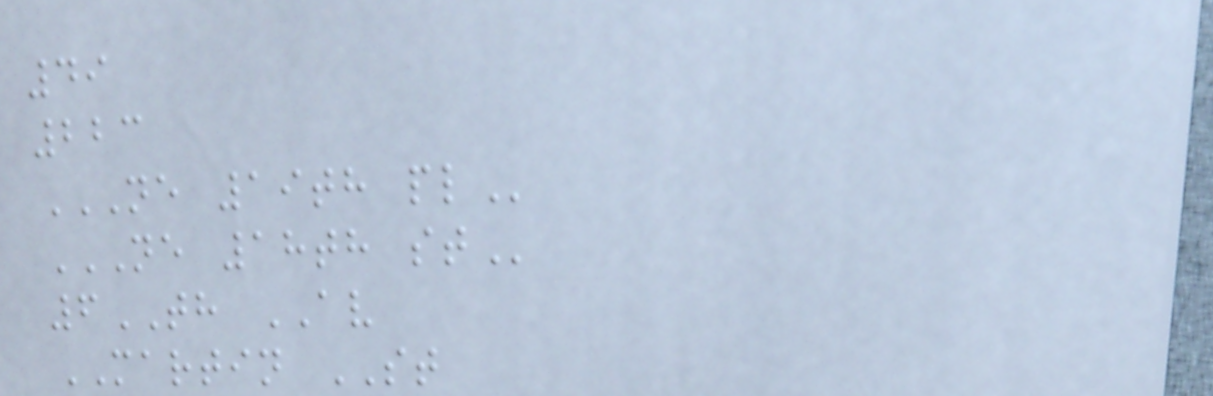49
223
NE 19TH PL
NE 18TH ST
6TH AV
MARTIN ST
